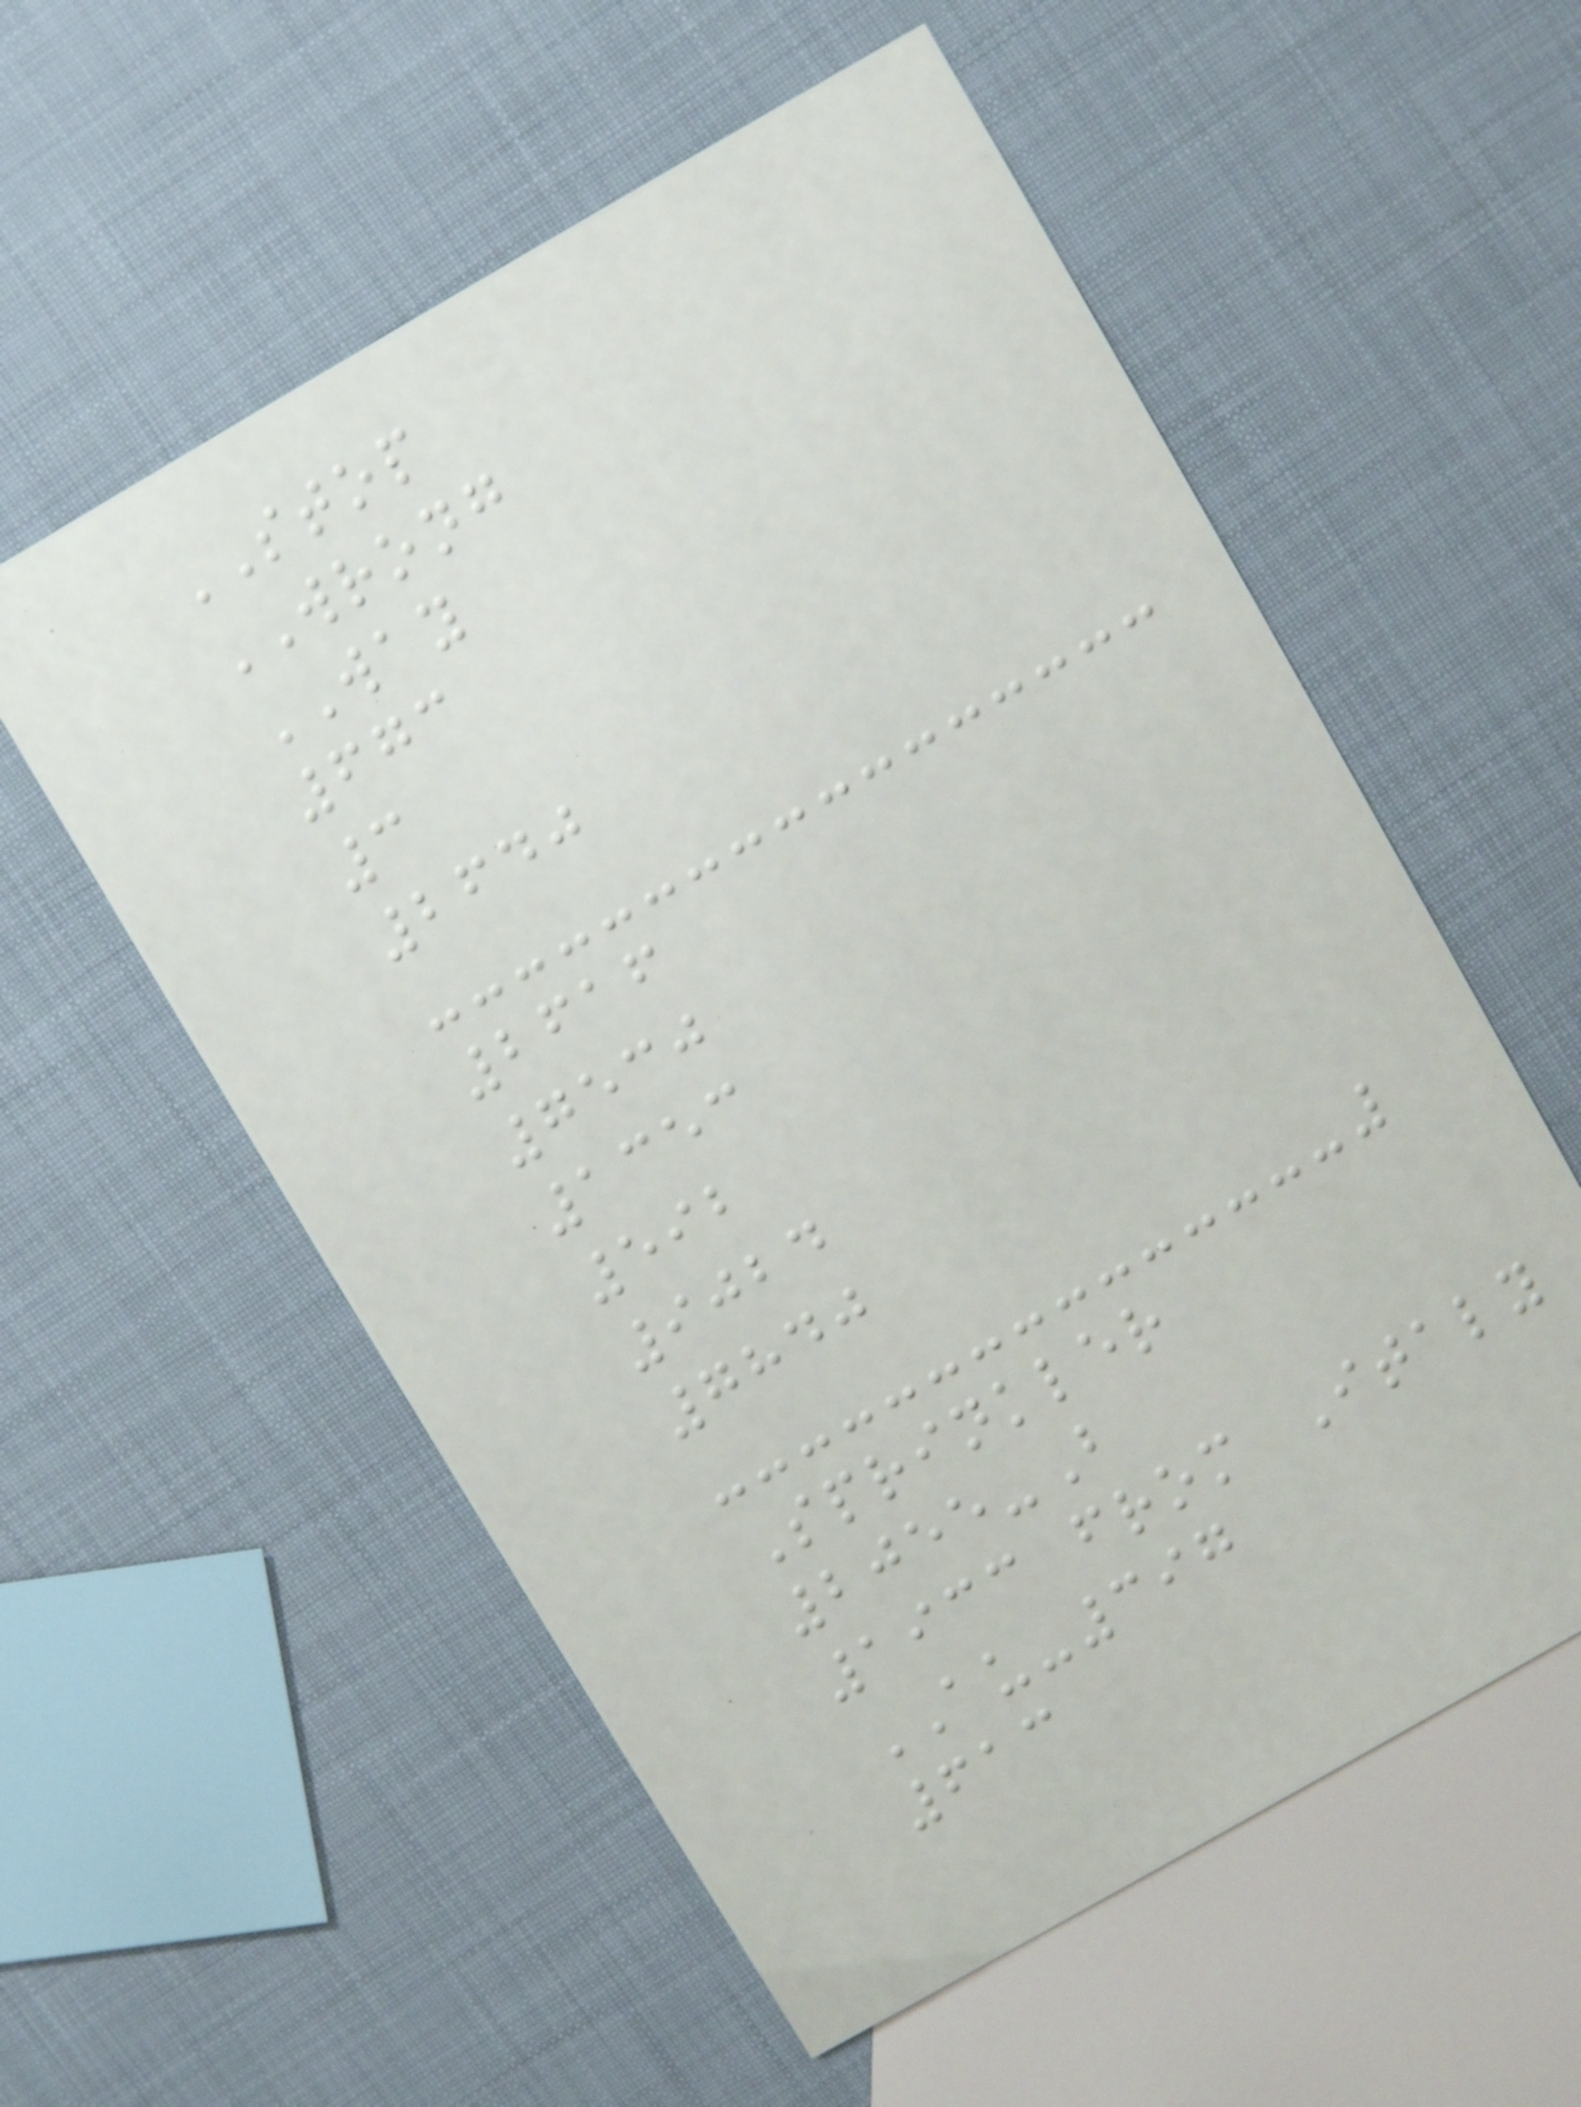STOP
WRONG
WAY
673
3
2640
2616
7530
1353
592
9024
7840
Sprinkler
2055-B
1933 from Italy
AU-397
613
